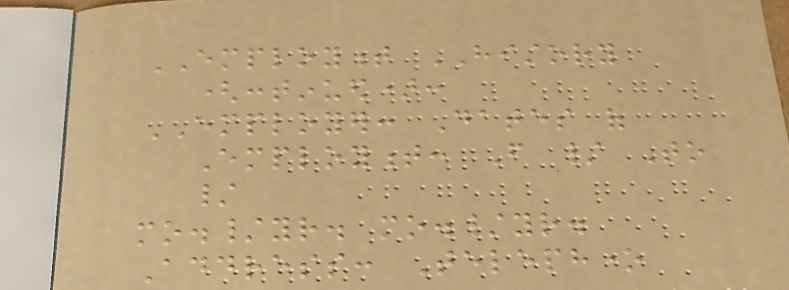EMPLOYMENT HISTORY
(continued):
EMPLOYER: Dates of
Employment: From / To
/
mo./yr. mo./yr.
Address: Telephone
